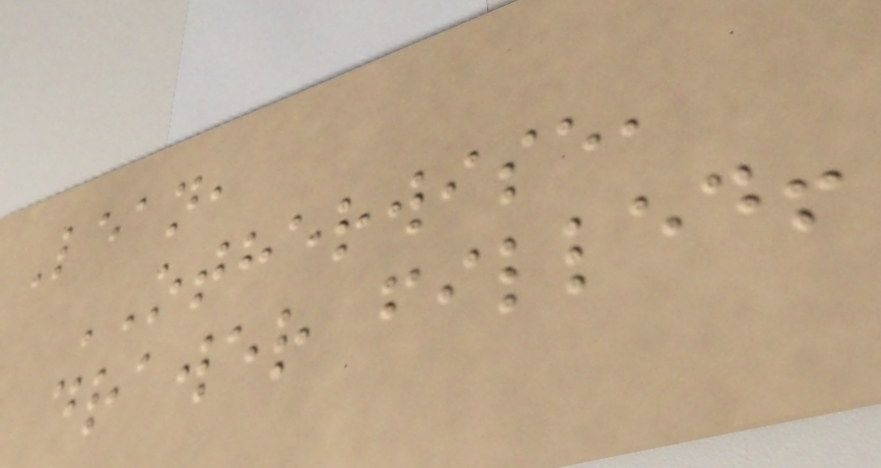Lean,
OTHERWISE,
drawer filled!
